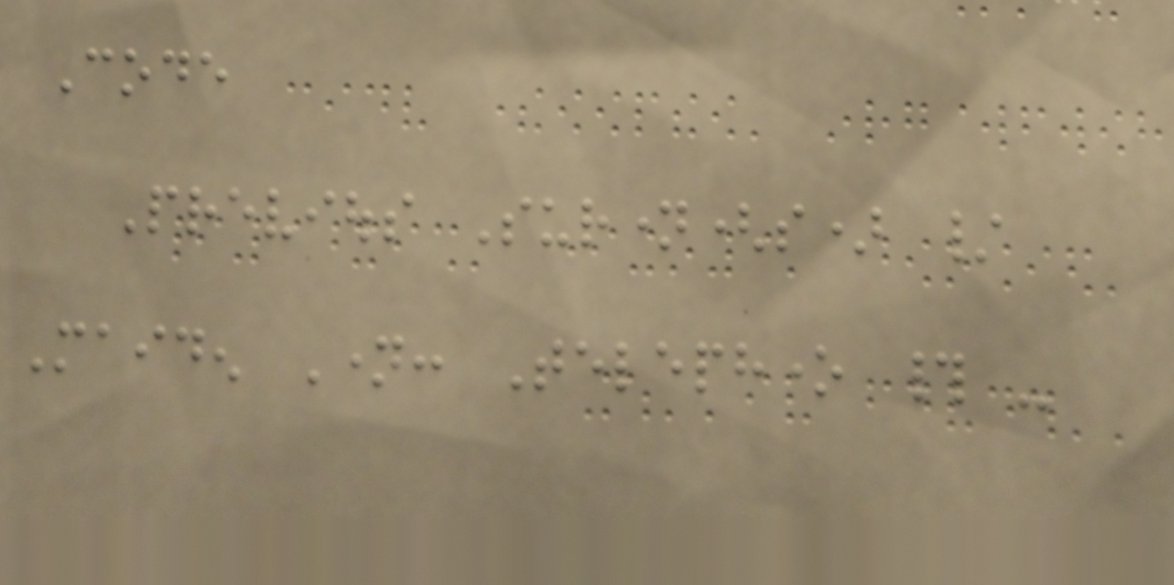Code
Previous Surname(s) /
Maiden Name: Telephone # -
